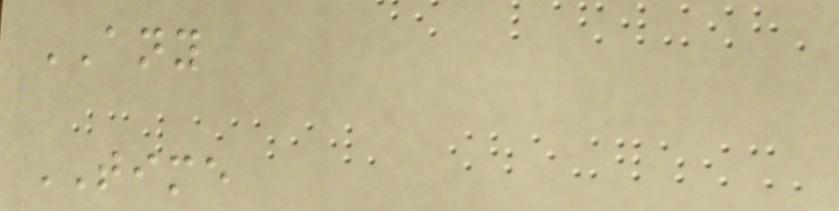ANY
TIME
